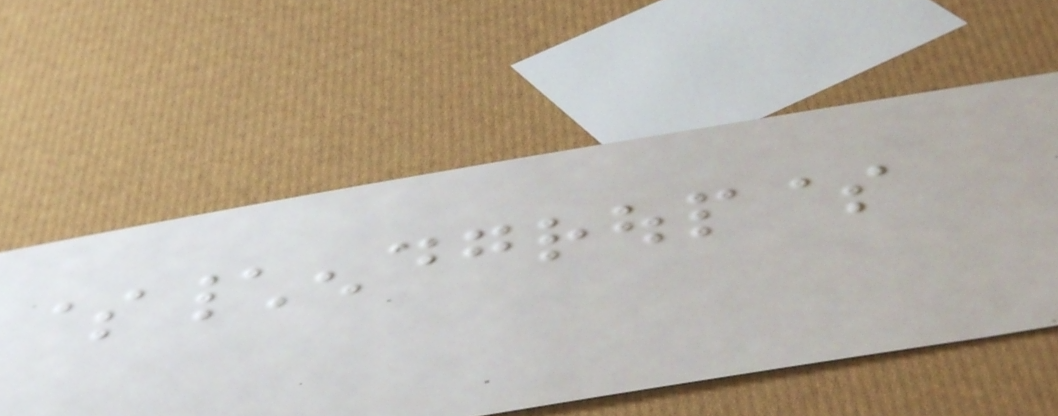$\endgroup$
